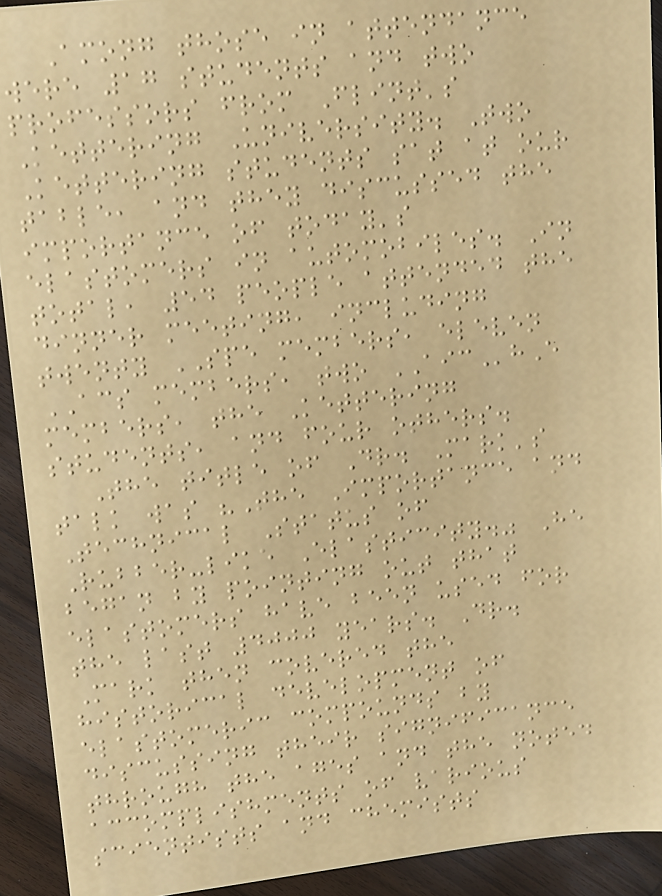Among those in attendance
were 17 students and two
professors from Flint's
Kettering University. Two
Kettering students sat at our
table, and they discussed the
importance of today's
elastomers in automobiles. In
total, 54 people attended the
dinner meeting, including
twenty SPE members, eleven
ACS members, two AIChE
members, the Kettering
students, and four others.
The title of Dr. Mark's
talk was "The Importance and
Technical Status of
Rubber-like Elasticity." He
began by pointing out that
elastomers have been used for
the last 4000 years. Dr.
Mark then covered the
historical development of
elastomeric compounds by
discussing their significance
through the ages and the noted
accomplishments of various
scientists and chemists
